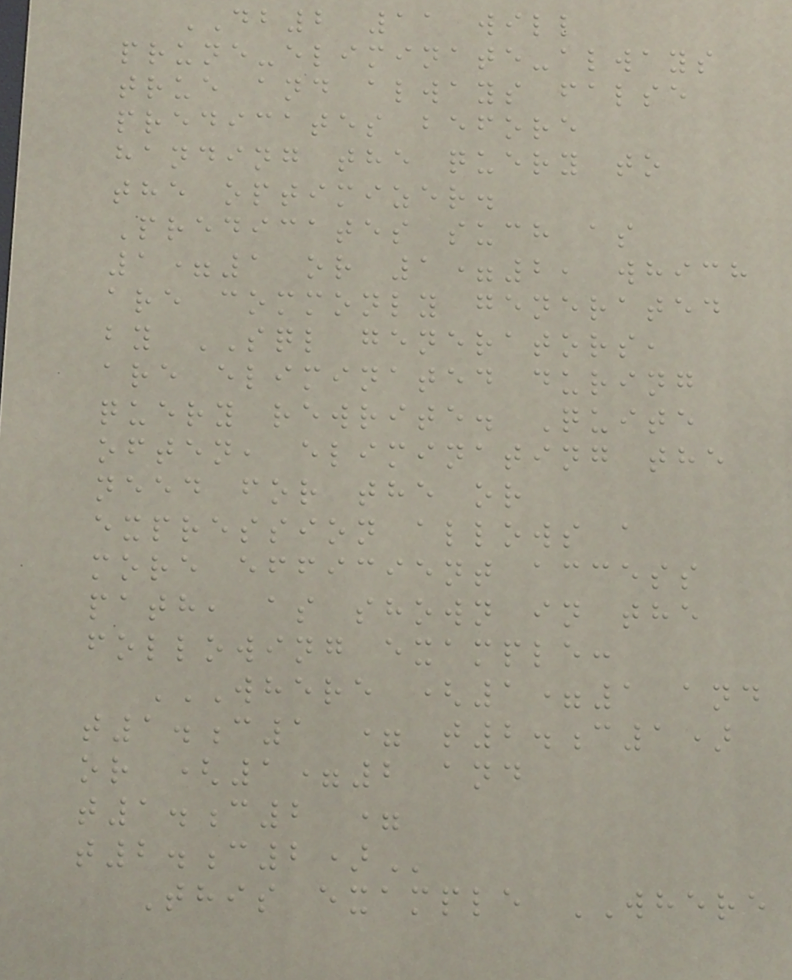DB2 11 will
prune-eliminate-always
true and always false
predicates before
handing the query to
the optimizer.
Predicates such as
1=1 or 1=2, which
are commonly generated
by SQL generators,
are eliminated during
query rewrite. Quite
often, eliminating the
need for the or
expression allows a
more efficient access
path, as shown in the
following example:
WHERE (1=1 AND
T1.C1 = T2.C1)
OR (1=2 AND
T1.C2 =
T2.C2)
This example WHERE
